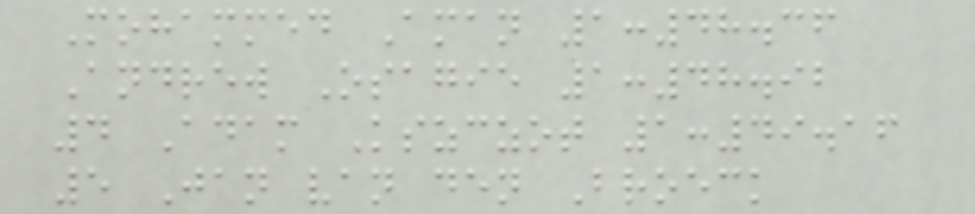Mohammed Aman 1:48.36
Andrew Osagie 1:48.92
4 Adam Kszczot 1:49.16
5 Jan van den Broeck
